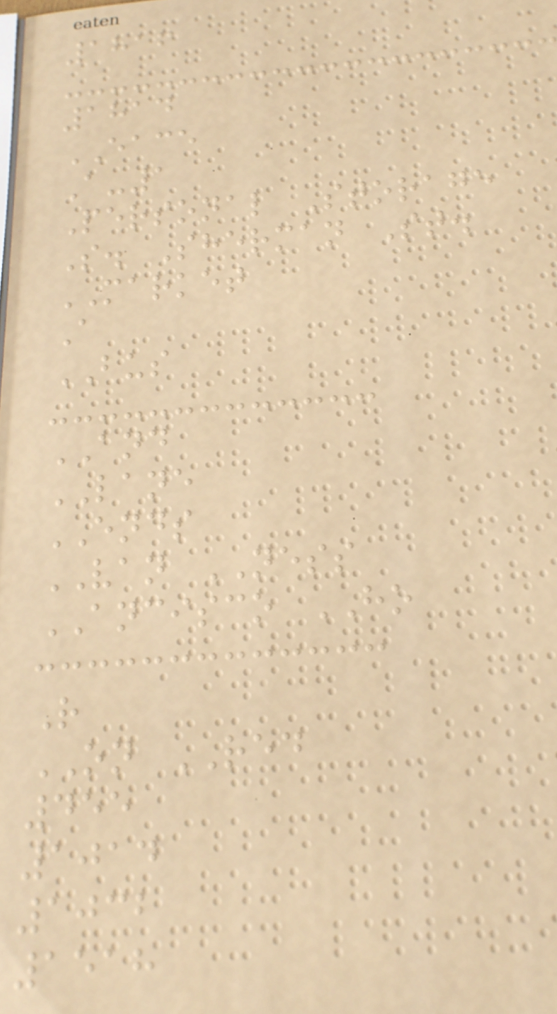1816
1814
EACE
A-1
Personal Storage
S. Sherman St.
MARKET
A
BUS
AND
LANE
ENDS
VAN NESS
ANCISCO HO
R
ON RED
455
1014
1032
1518
